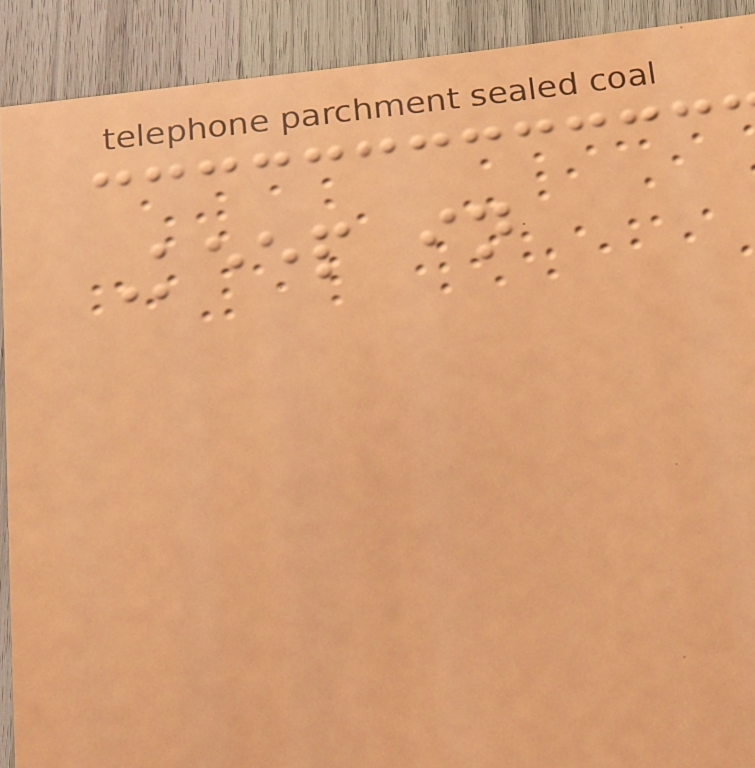Keep in
